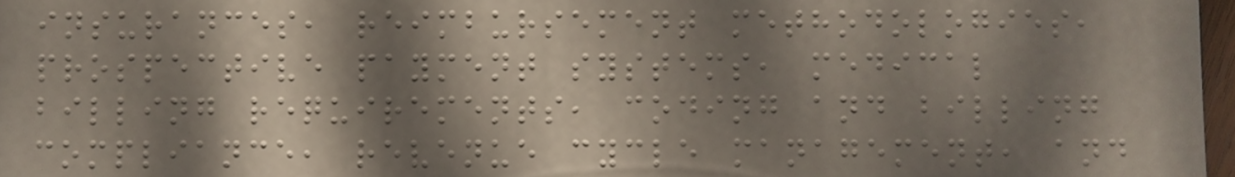insurances, reimbursement methodologies,
prospective payment systems, medical
billing requirements, coding and billing
compliance, revenue cycle management, and
